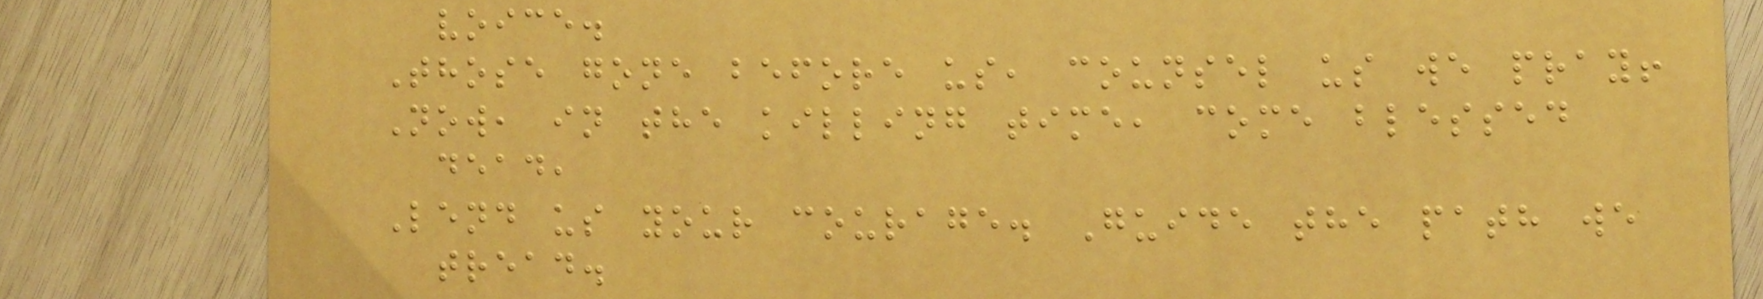voice.
Those gone before us, counsel us we pray!
Now, in the killing time, come blessed
dead,
Lend us your courage. Guide the path we
tread.
